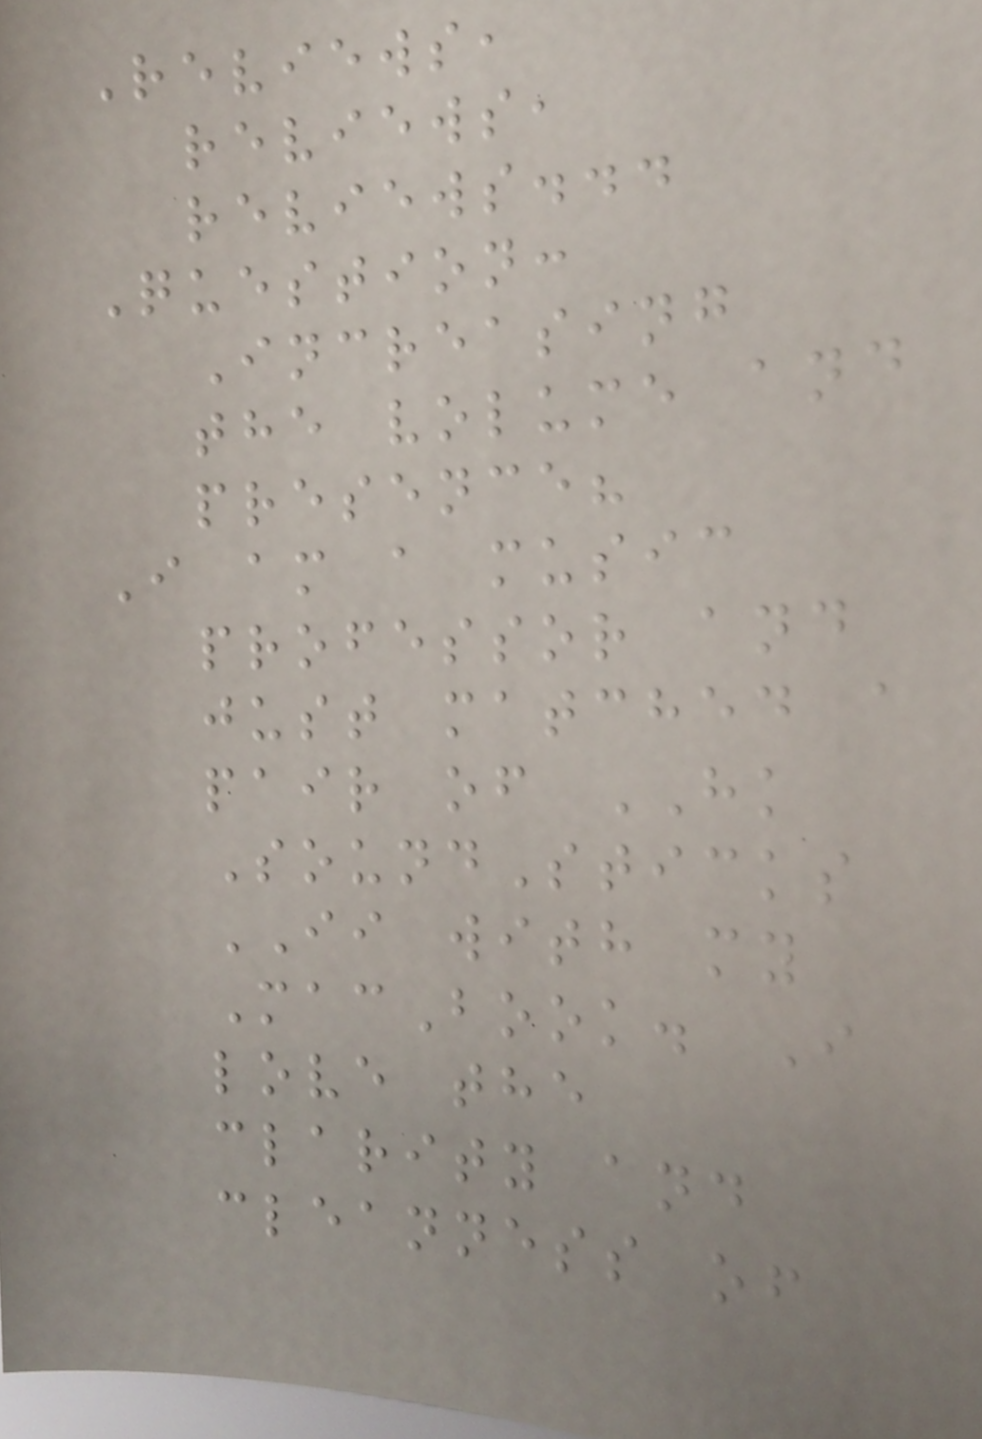Reviews,
reviews,
reviews...
Question:
Increasing
the volume and
presence?
I am a music
professor and
just matched a
pair of HK
SoundSticks
II with my
MacBook. I
love the
clarity and
cleanness of
